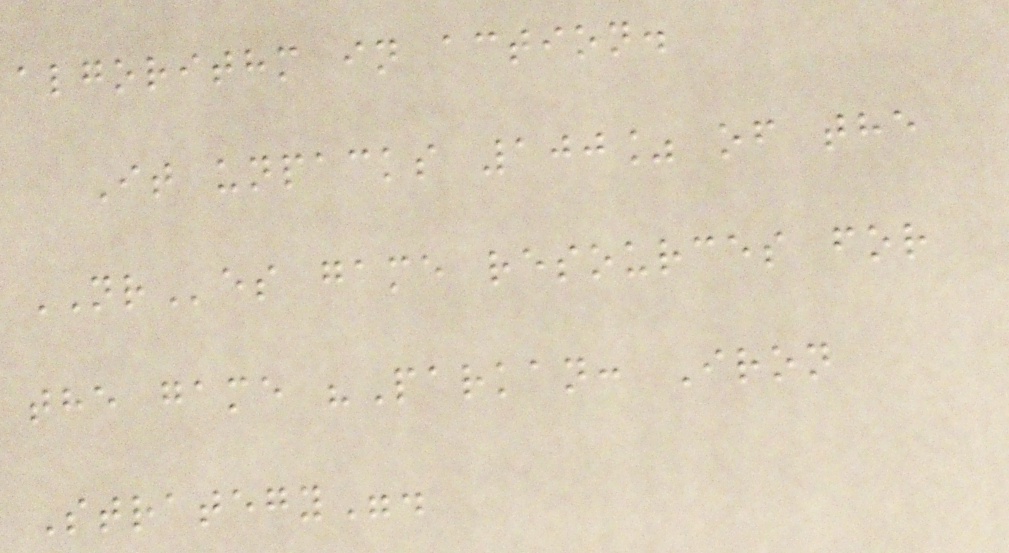algorithm in action.
It unpacks 100% of the
NRes game resources for
the game "Parkan: Iron
Strategy".
